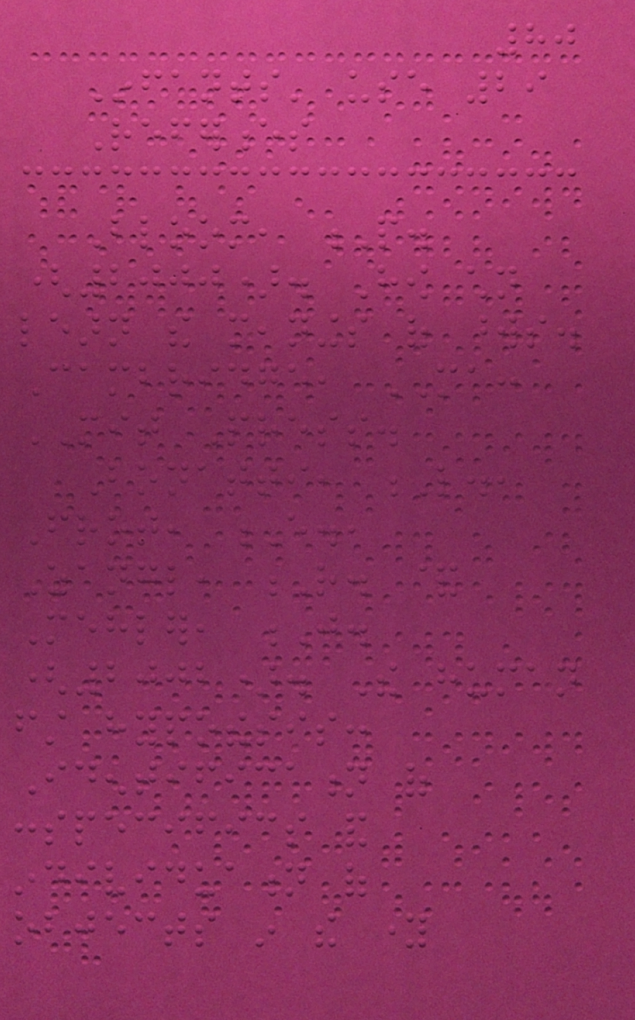80
Infants' use 29
References
Bloom, P.
(2000). How children
learn the meanings of words.
Cambridge, MA:
MIT Press.
Bonatti, L.,
Frot, E.,
Zangl, R. &
Mehler, J.
(2002). The human
first hypothesis:
Identification of
conspecifics and
individuation of
objects in the young
